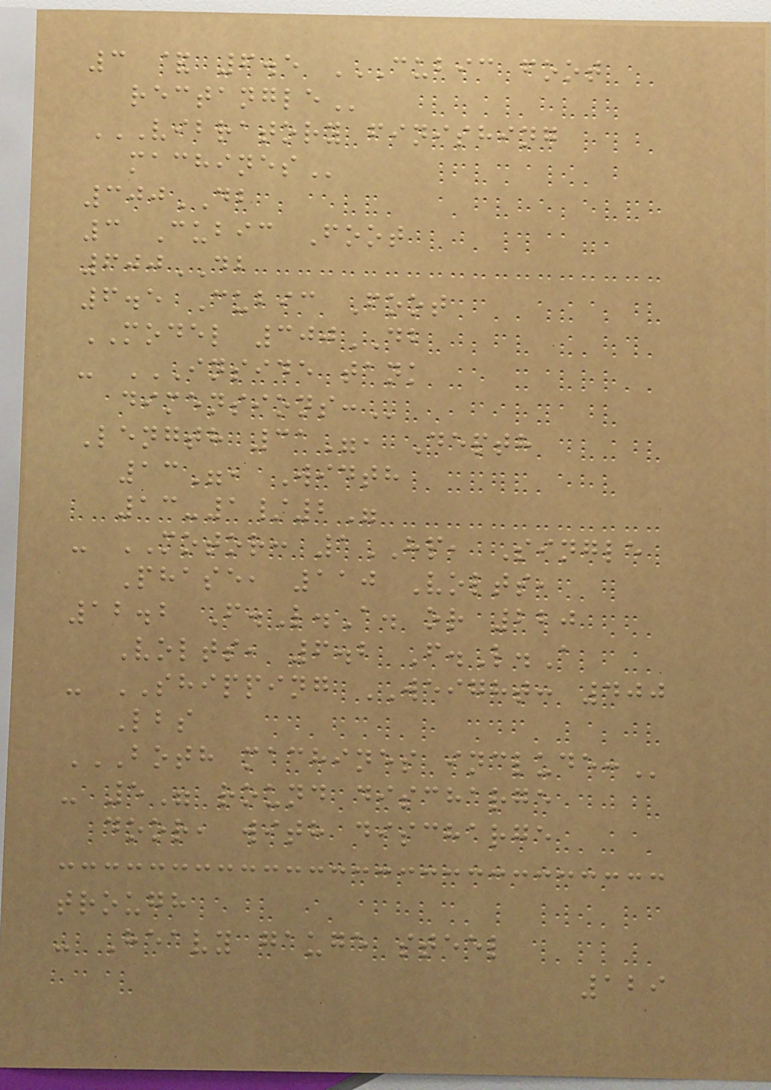3 & 6.5 CUBIC FOOT
RECTANGLE
VIBRATORY FINISHING
MACHINES
300DB
3 Cubic Foot
600DB
6.5 Cubic Foot
MODEL 300DB
- INSIDE TANK
DIMENSIONS:
Length 31", Depth
13", Width
13-1/2"
- MOTOR: 1HP, Single
Phase, 110 Volts,
12.2 F.L.A. or 220
Volts, 6.2 F.L.A
- SHIPPING WEIGHT: 400
Lbs
BOTH MACHINES INCLUDE:
- 5" round discharge
door, with discharge
trough
- Heavy gauge steel
129
